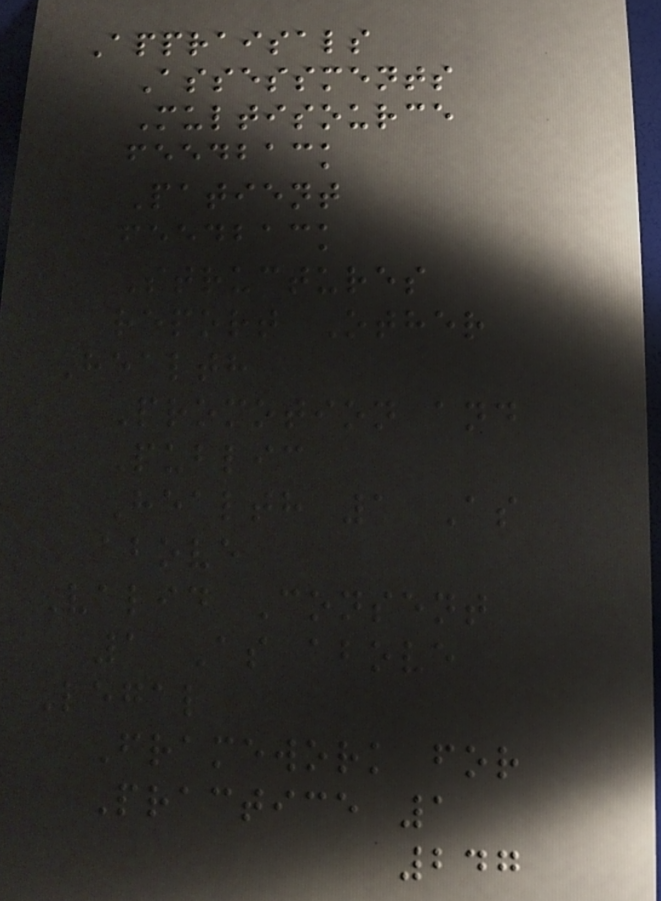Appraisals
Assessments
Multisource
feedback
Patient
feedback
Structures
report Other
Health
Promotion and
Public
Health 1 As
above
Valid Consent
1 As above
Legal
Framework for
Practice 1
247
